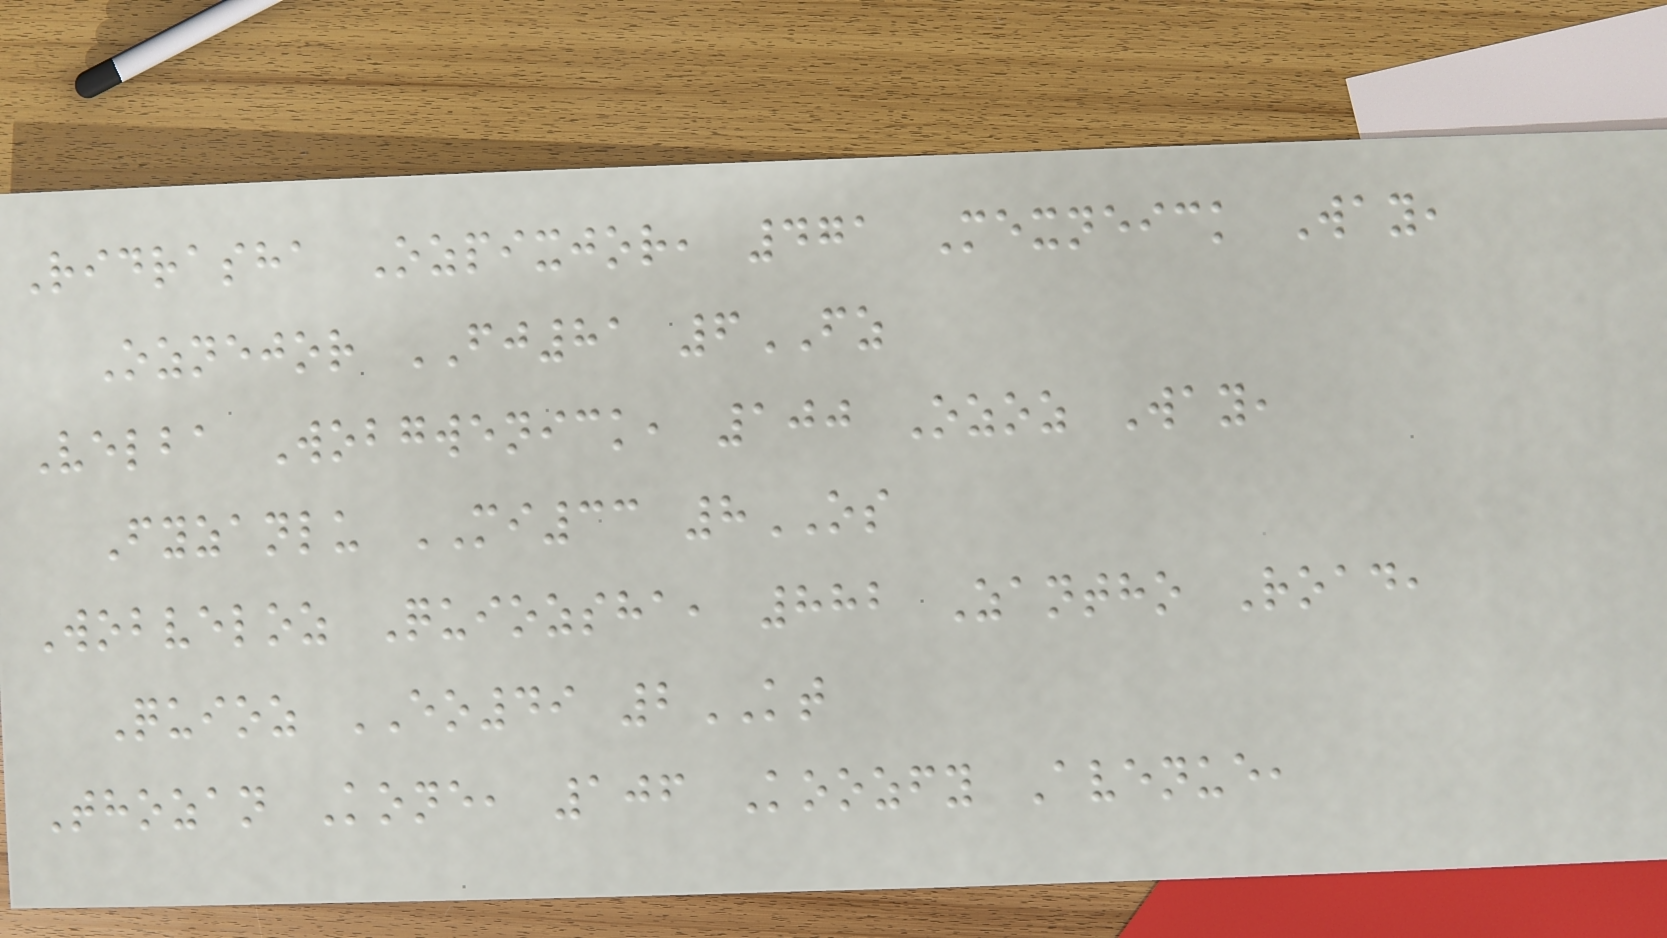Ridrasha Ozpixjor, 471 Mexneick Way,
Oznejor FJ81 6FZ
Velba Wobgwenick, 100 Ozoz Way,
Fyzanlu MI33 8OS
Wobveloz Quiozsha, 882 Zantho Road,
Quioz EO49 2KT
Thozan Kone, 106 Koozfy Avenue,
